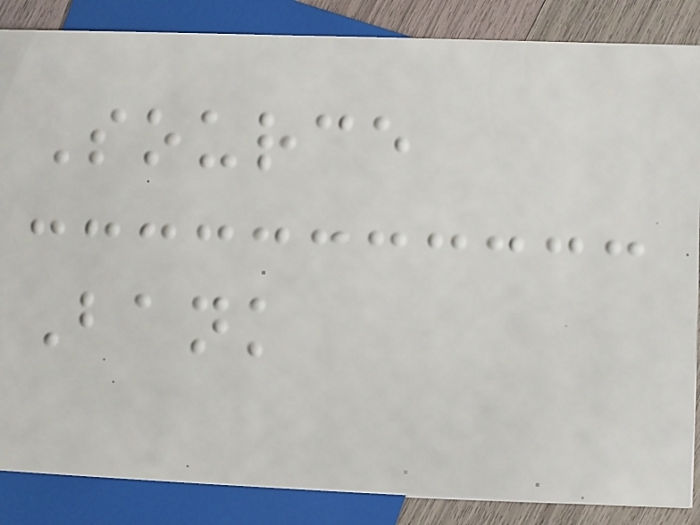Source
Bank
